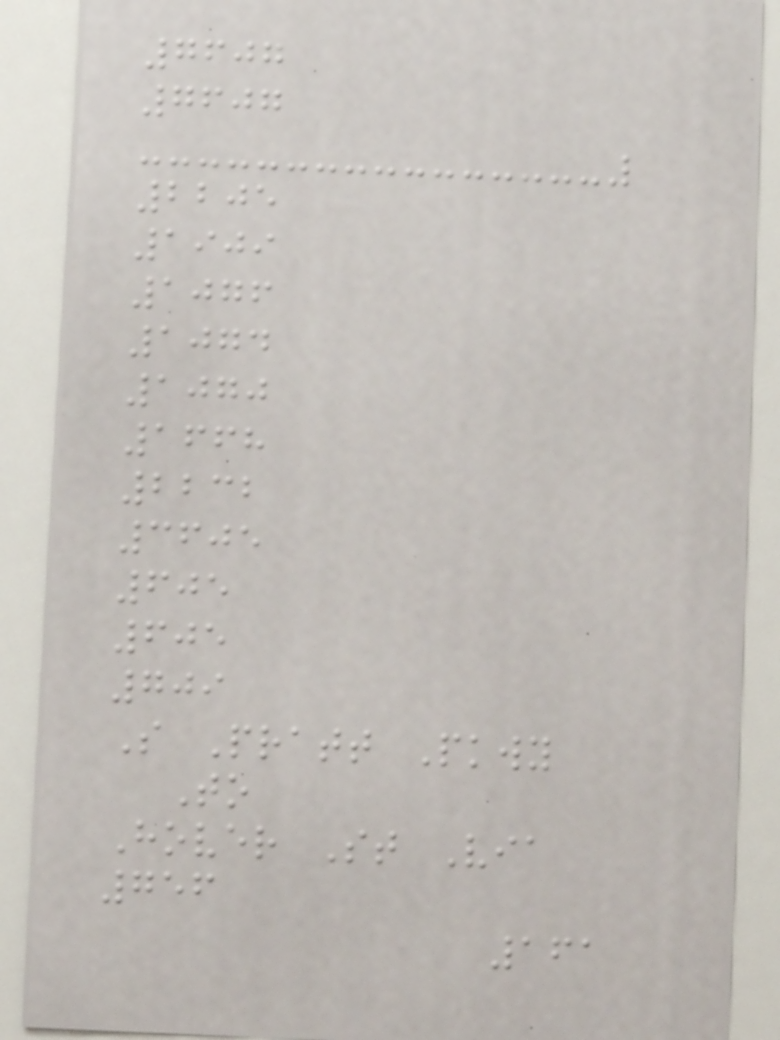7607
7607
2205
1909
1076
1074
1070
1668
2232
3605
605
605
709
S Pratt Pkwy
To
Hover St Via
756
161
